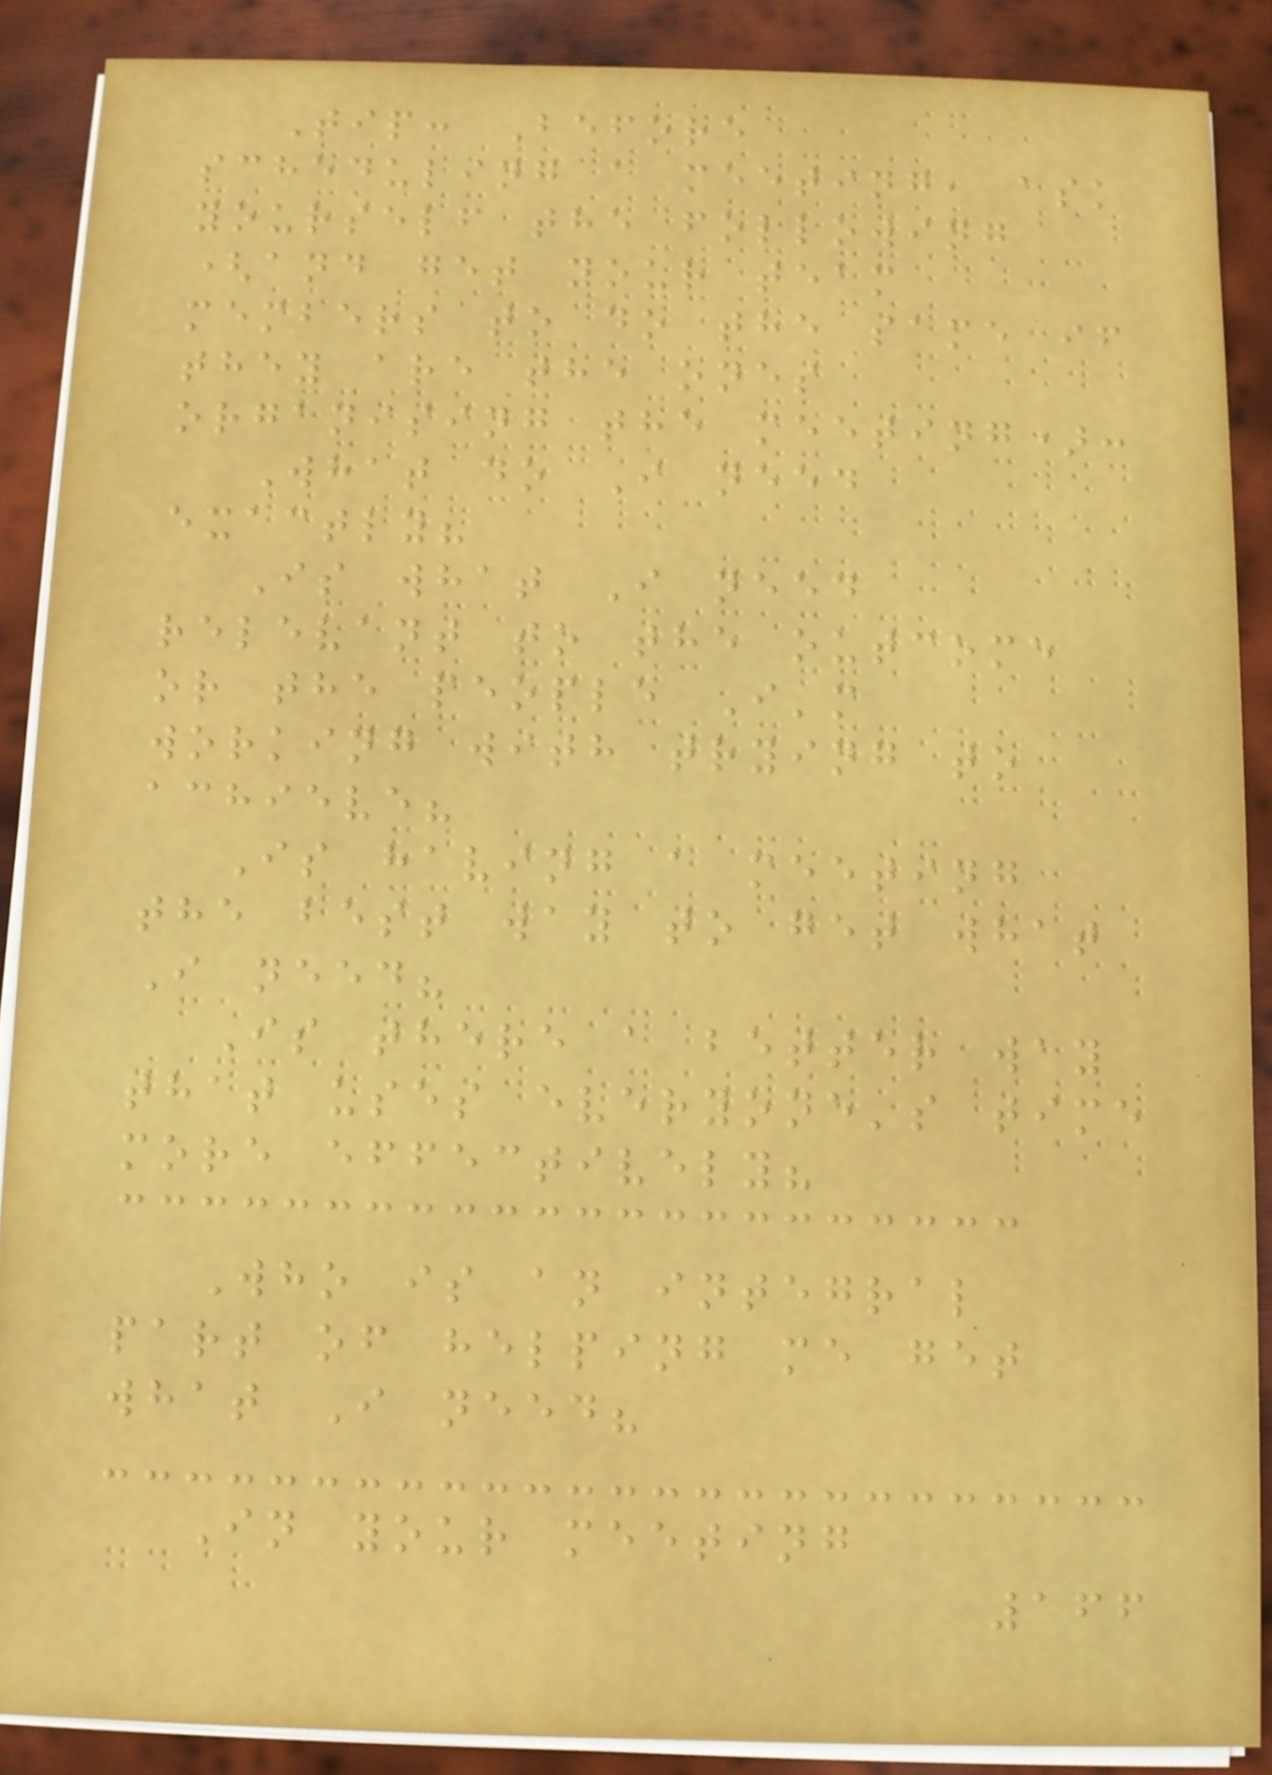Tip: Before
scheduling a meeting, ask
yourself the following
(and get your team
members to do the same if
they are the ones
organising the meeting):
What do I need
exactly?
Is what I need
relevant to the outcome
or the people I'm
working with trying to
achieve?
Is having a meeting
the best way to get what
I need?
Is there a better way
that uses everyone's time
more effectively?
Who is an integral
part of helping me get
what I need?
In your meeting
166
